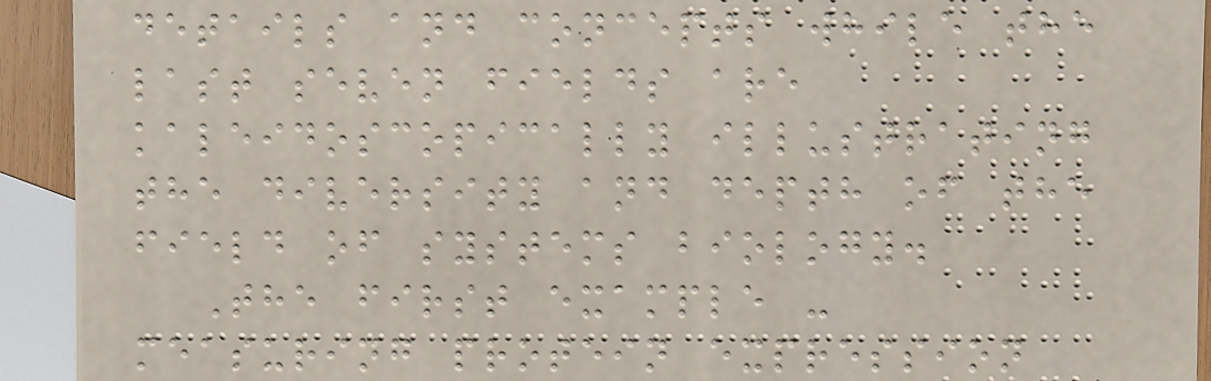details and concepts while the
last seven fields are
kaleidoscopically illustrating
the diversity and depth of the
field of systems biology.
The first example -
measuring protein expression
